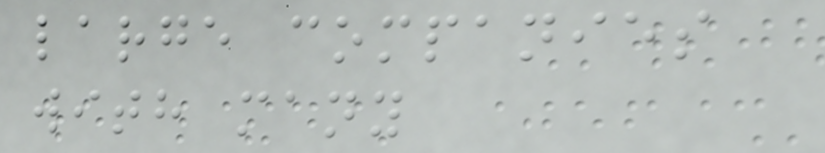large companies
with many
